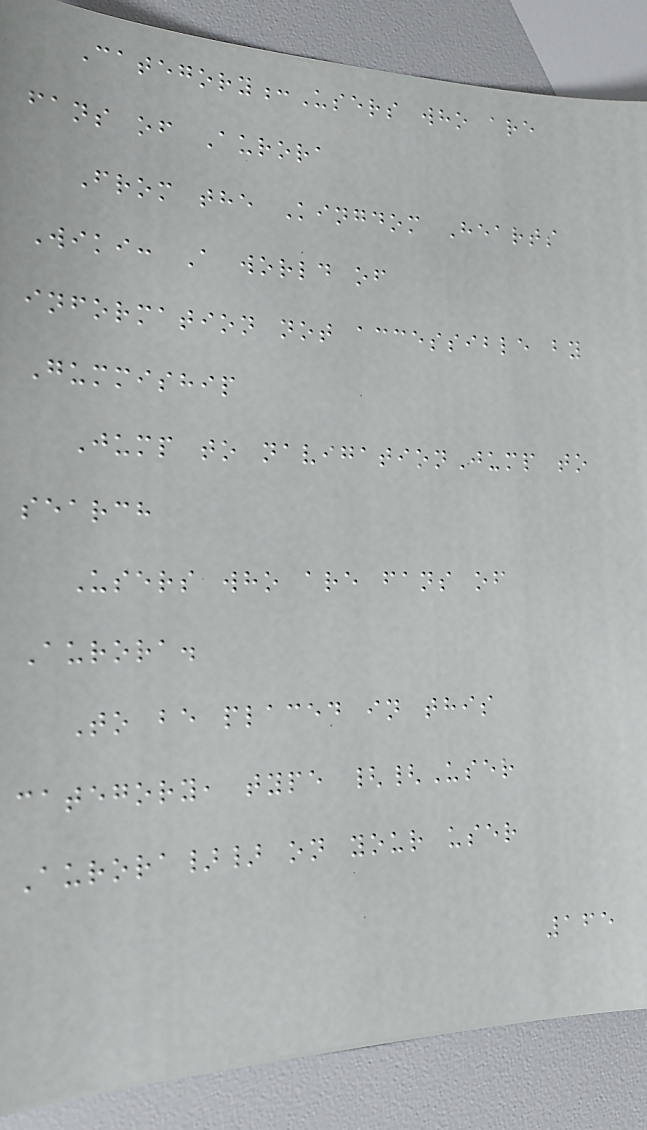Category:Users who are
fans of Aurora
From the Kingdom Hearts
Wiki: A world of
information not accessible by
Gummiship
Jump to navigationJump to
search
Users who are fans of
Aurora.
To be placed in this
category, type {{User
Aurora}} on your user
165
